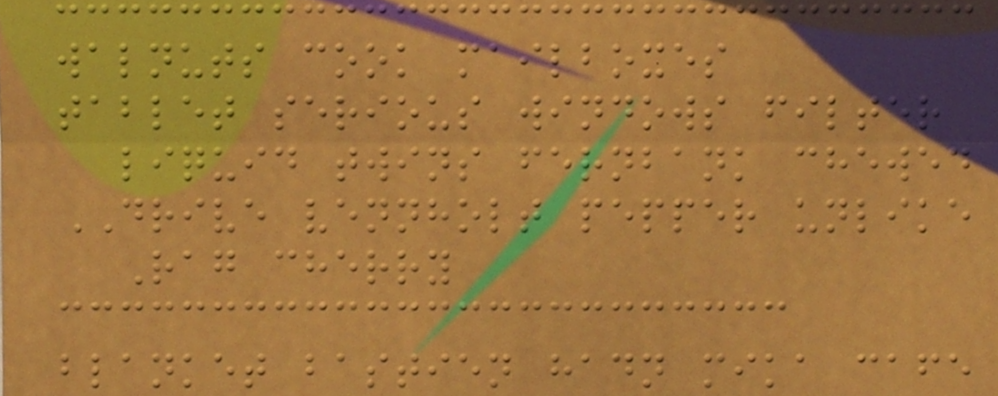walnuts cook mailboxes
tablet serious windows filter
liquid twins fernbank chewed
DRIVE vennholt pepper unlike
Rag cherry
blanket bastien hadn mika cafe
